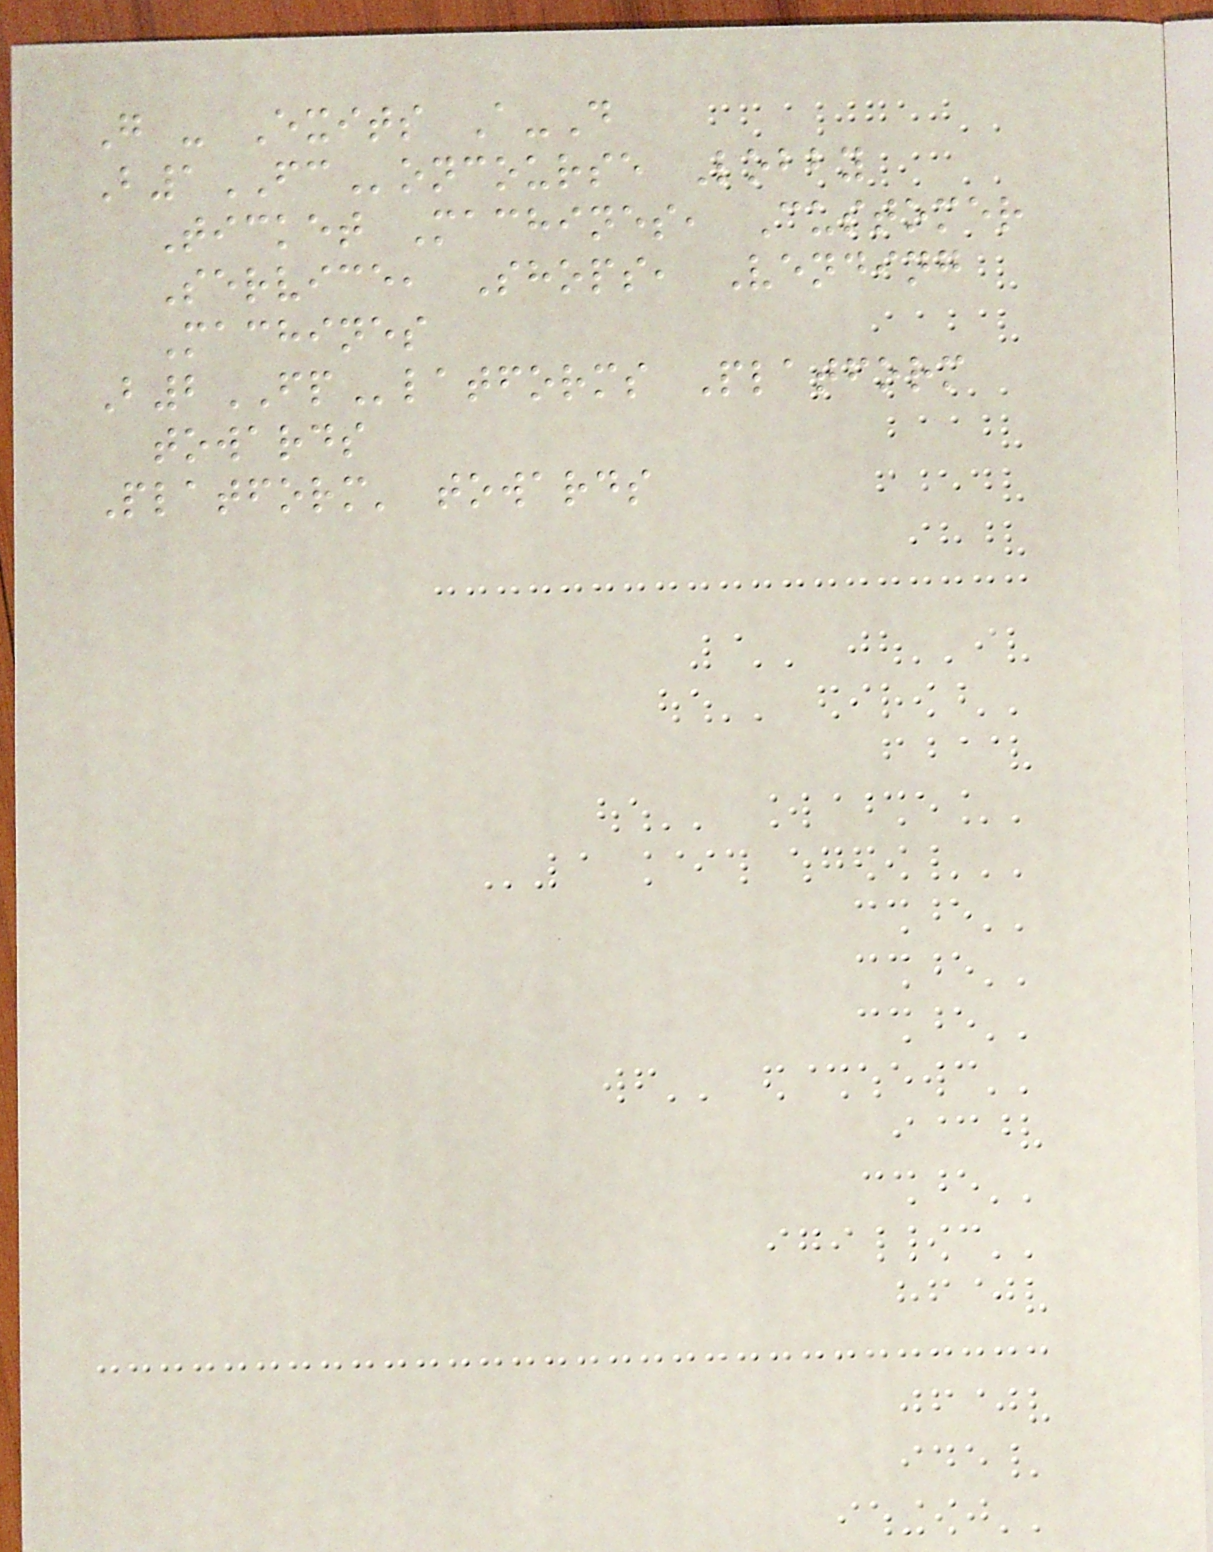G - Exits A-D
B1FConcourse Lobby
Ticket Machines, Customer
Service, Shops, Vending
Machines
B2FPlatforms Platform
towards
Platform' towards
